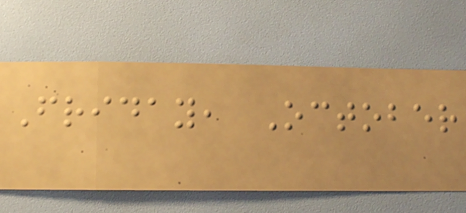Friday, October
